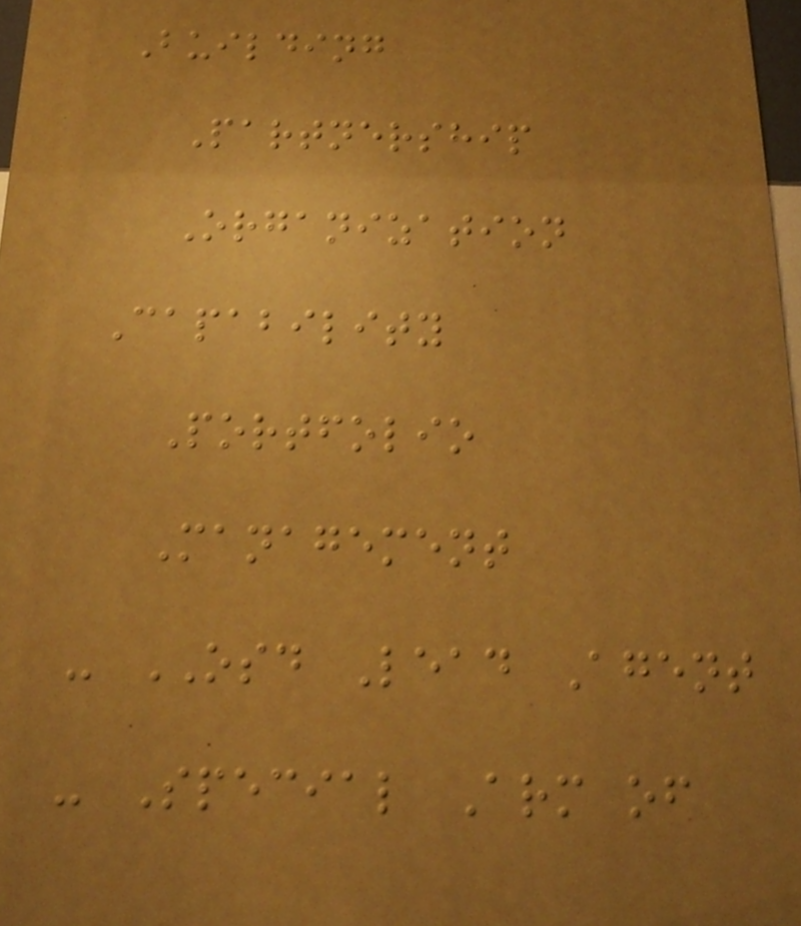Building
Partnership
Organization
Capability
Portfolio
Management
- OSD Lead Agent
- Special Arm of
